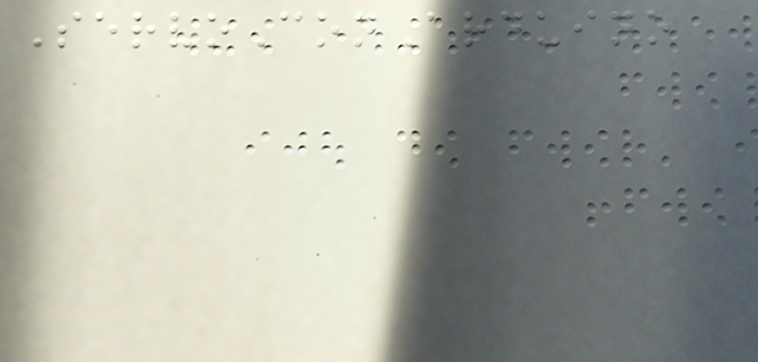ServoConArduino
